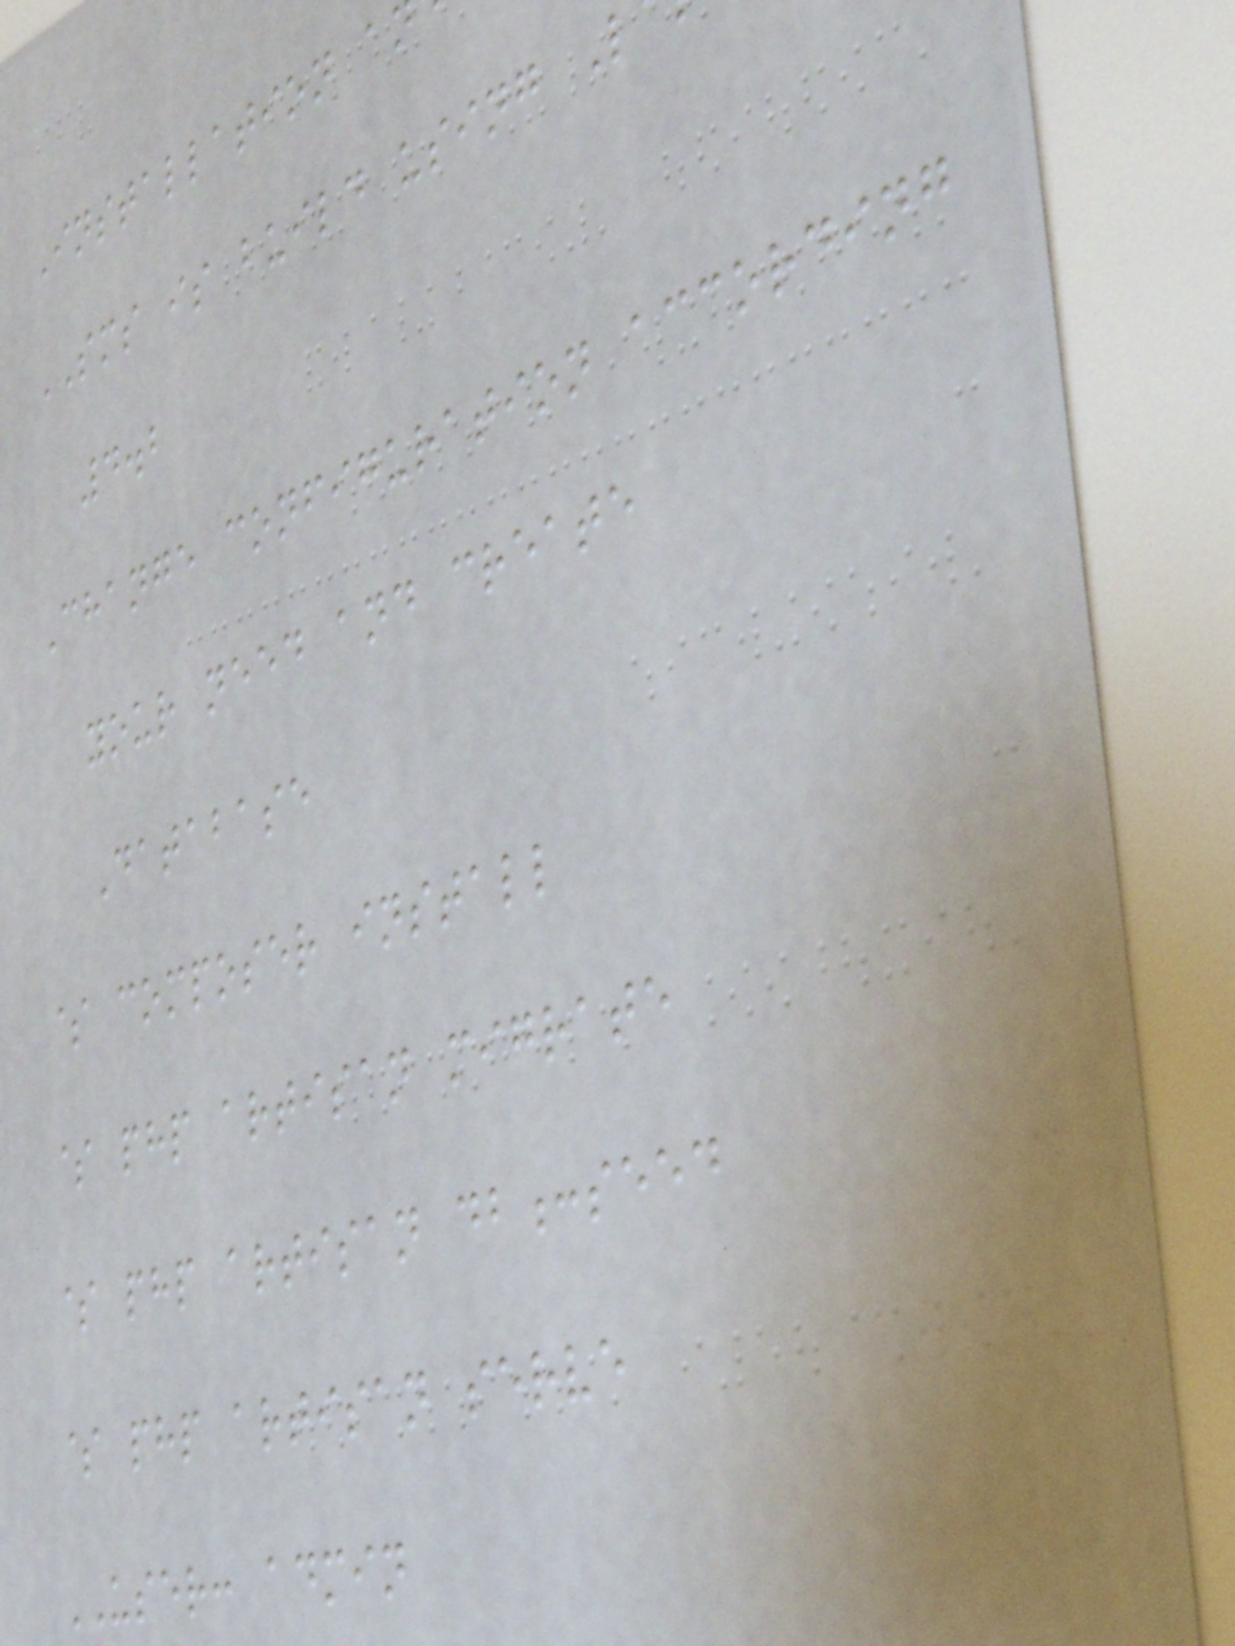Installation a
SMS is build using L
4.2
Change configuration according
your need and create
Database
$ composer install
$ php artisan migrate
$ php artisan db:seed
$ php artisan serve
USER: admin
